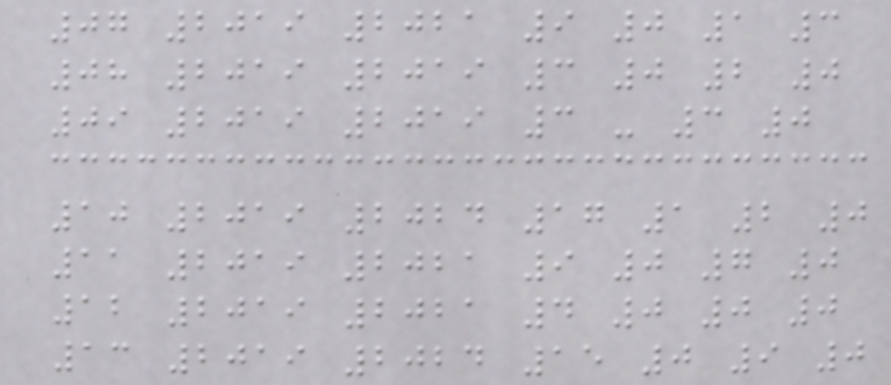07 2019 2021 9 0 1 3
08 2019 2019 3 0 2 0
09 2019 2019 3 - 3 0
10 2019 2024 17 1 2 0
11 2019 2021 9 0 7 0
12 2019 2021 4 0 0 0
13 2019 2024 15 0 9 0
